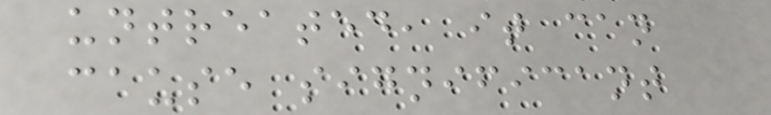untreated, it can
cause significant
